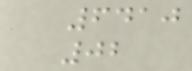6410
02
